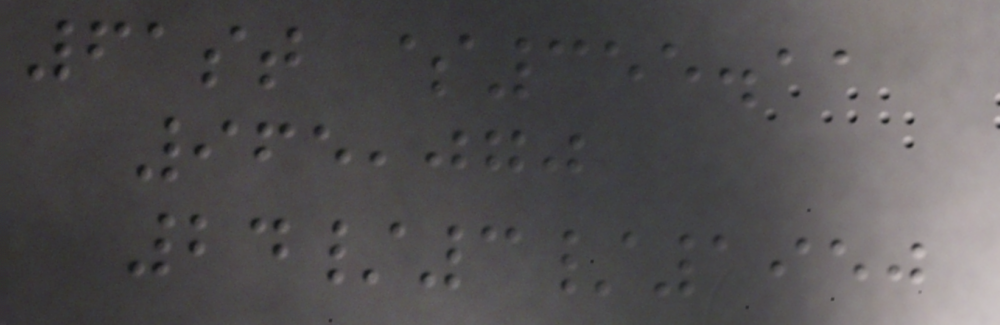61st $355.11
965,070
24/3/1950
